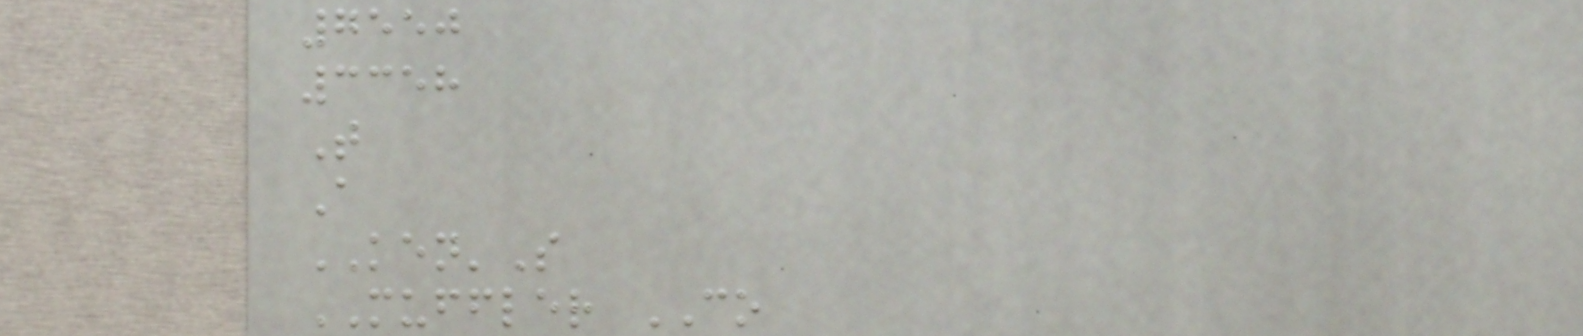7550
3358
T
A
KEN'S
MUFFLER CO
